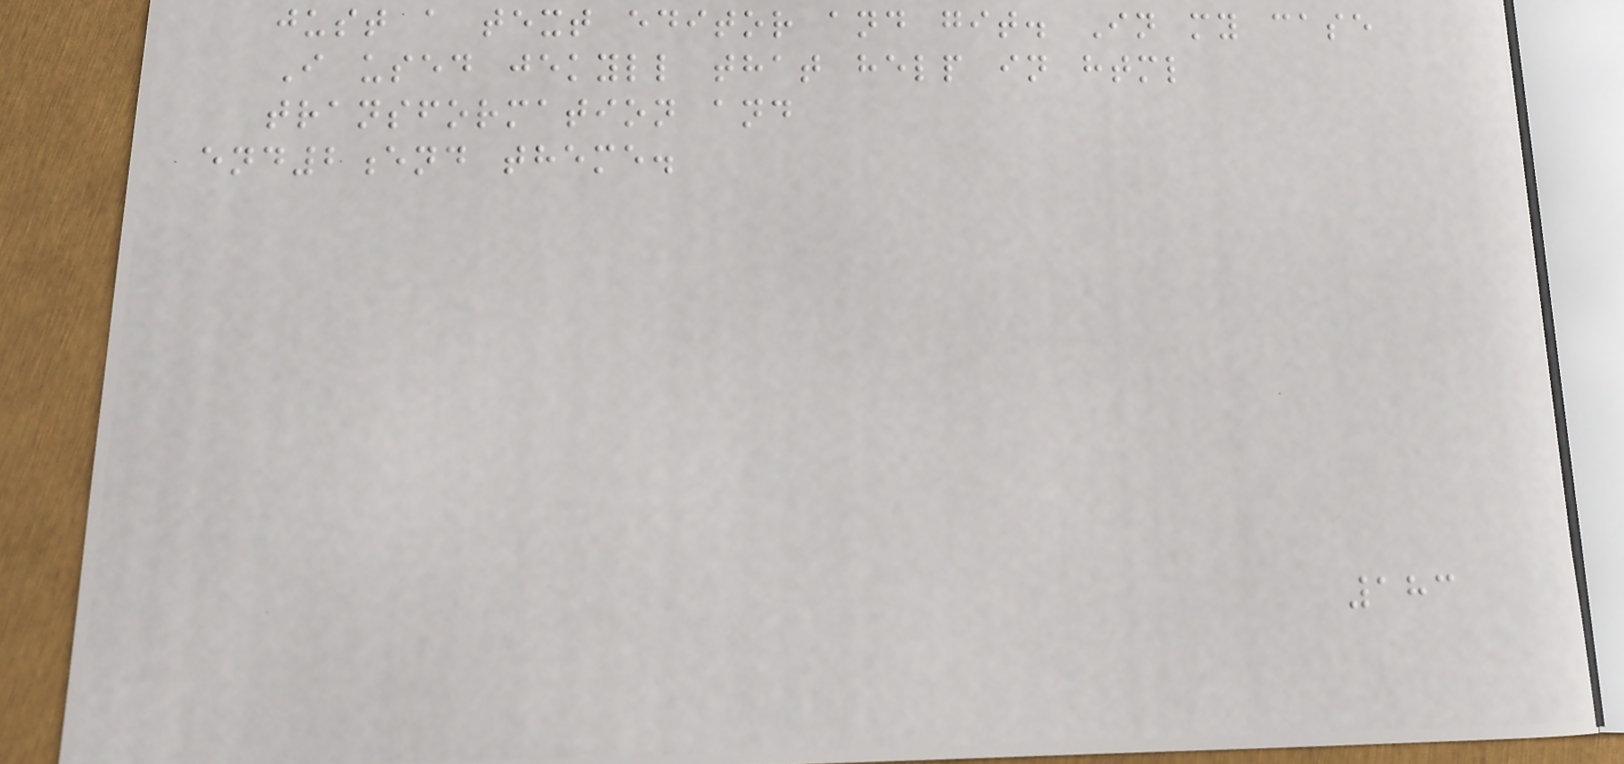just a text editor and git. In my case
I used jekyll that help in html
transformation and
end2end theme.
183
